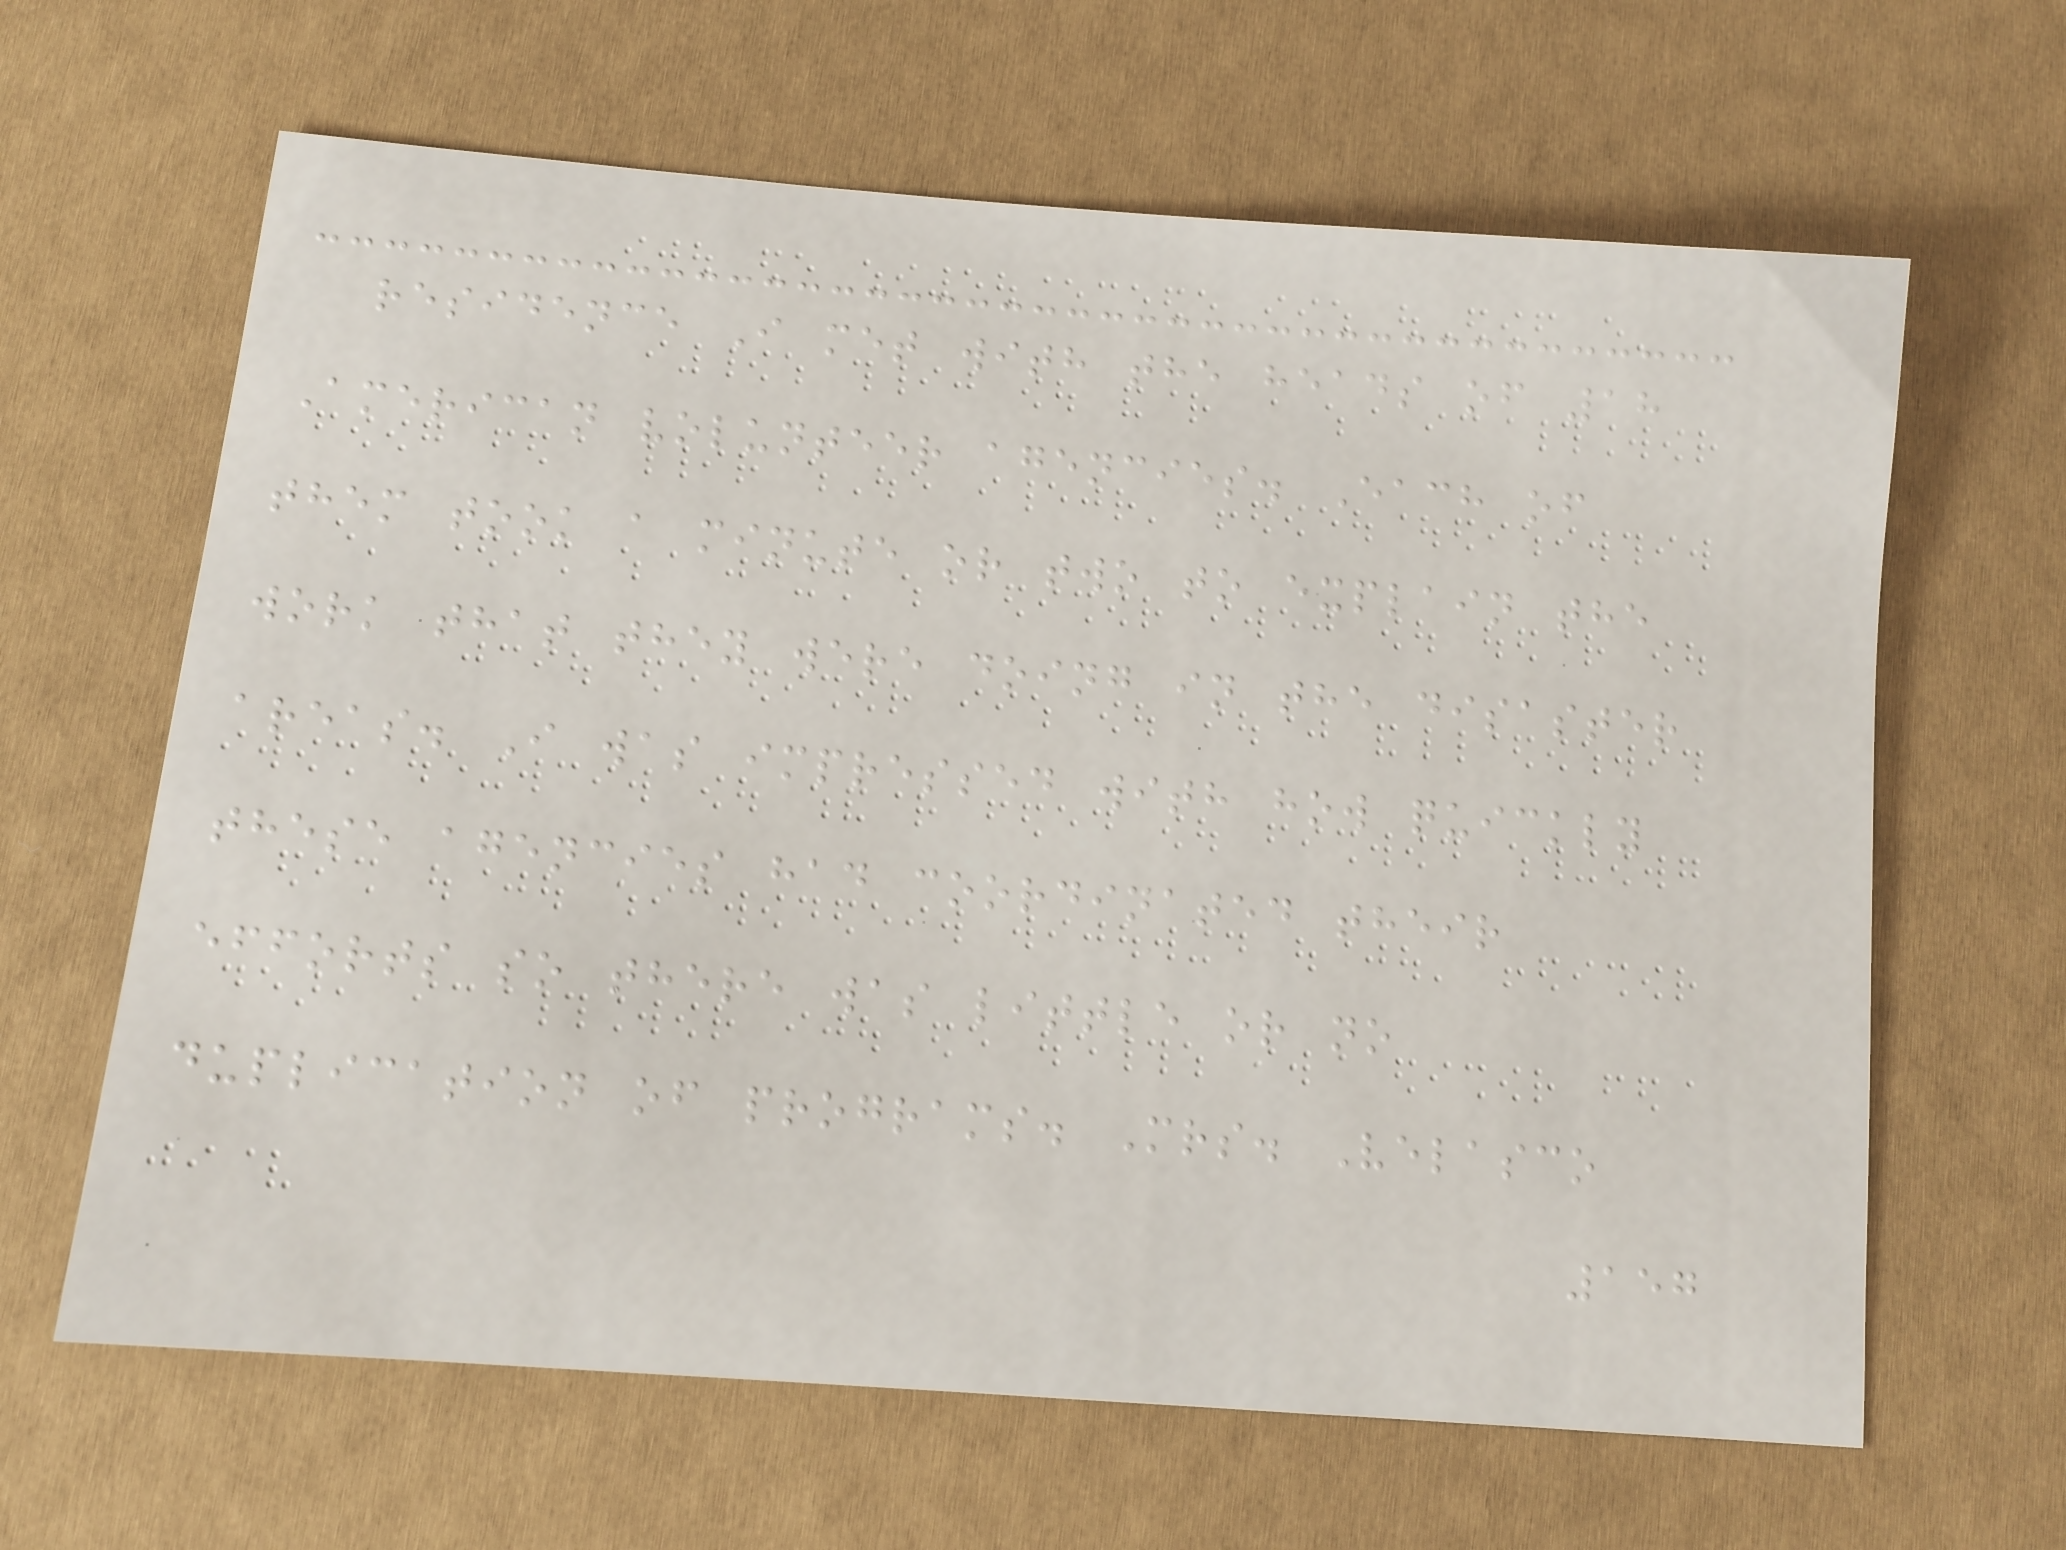residence I met with the heads of 18
American volunteer agencies. Each of
them took a minute or two to explain the
work that they were doing in the disaster
areas. I was impressed with how quickly
these agencies had coordinated their
efforts so there was little or no
duplication of programs. Mrs. Velasco
157
